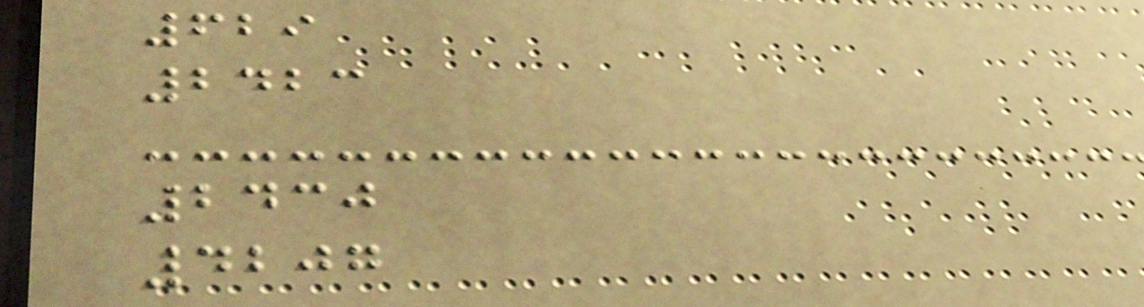629
2423
2430
4207
